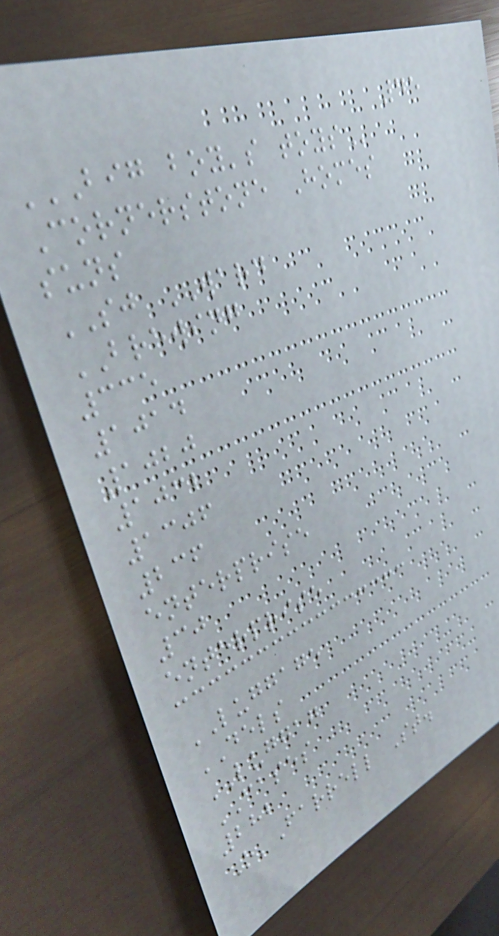45
BIG BOY'S TOYS
Cornerstone Homes
suns
SJ WARD
BREWING
335
1014
1020
1032
1306
236
enterprise
30
enterprise
LUGGAGE
DELS
LUGGAG
CASES
282
O'Farrell St.
